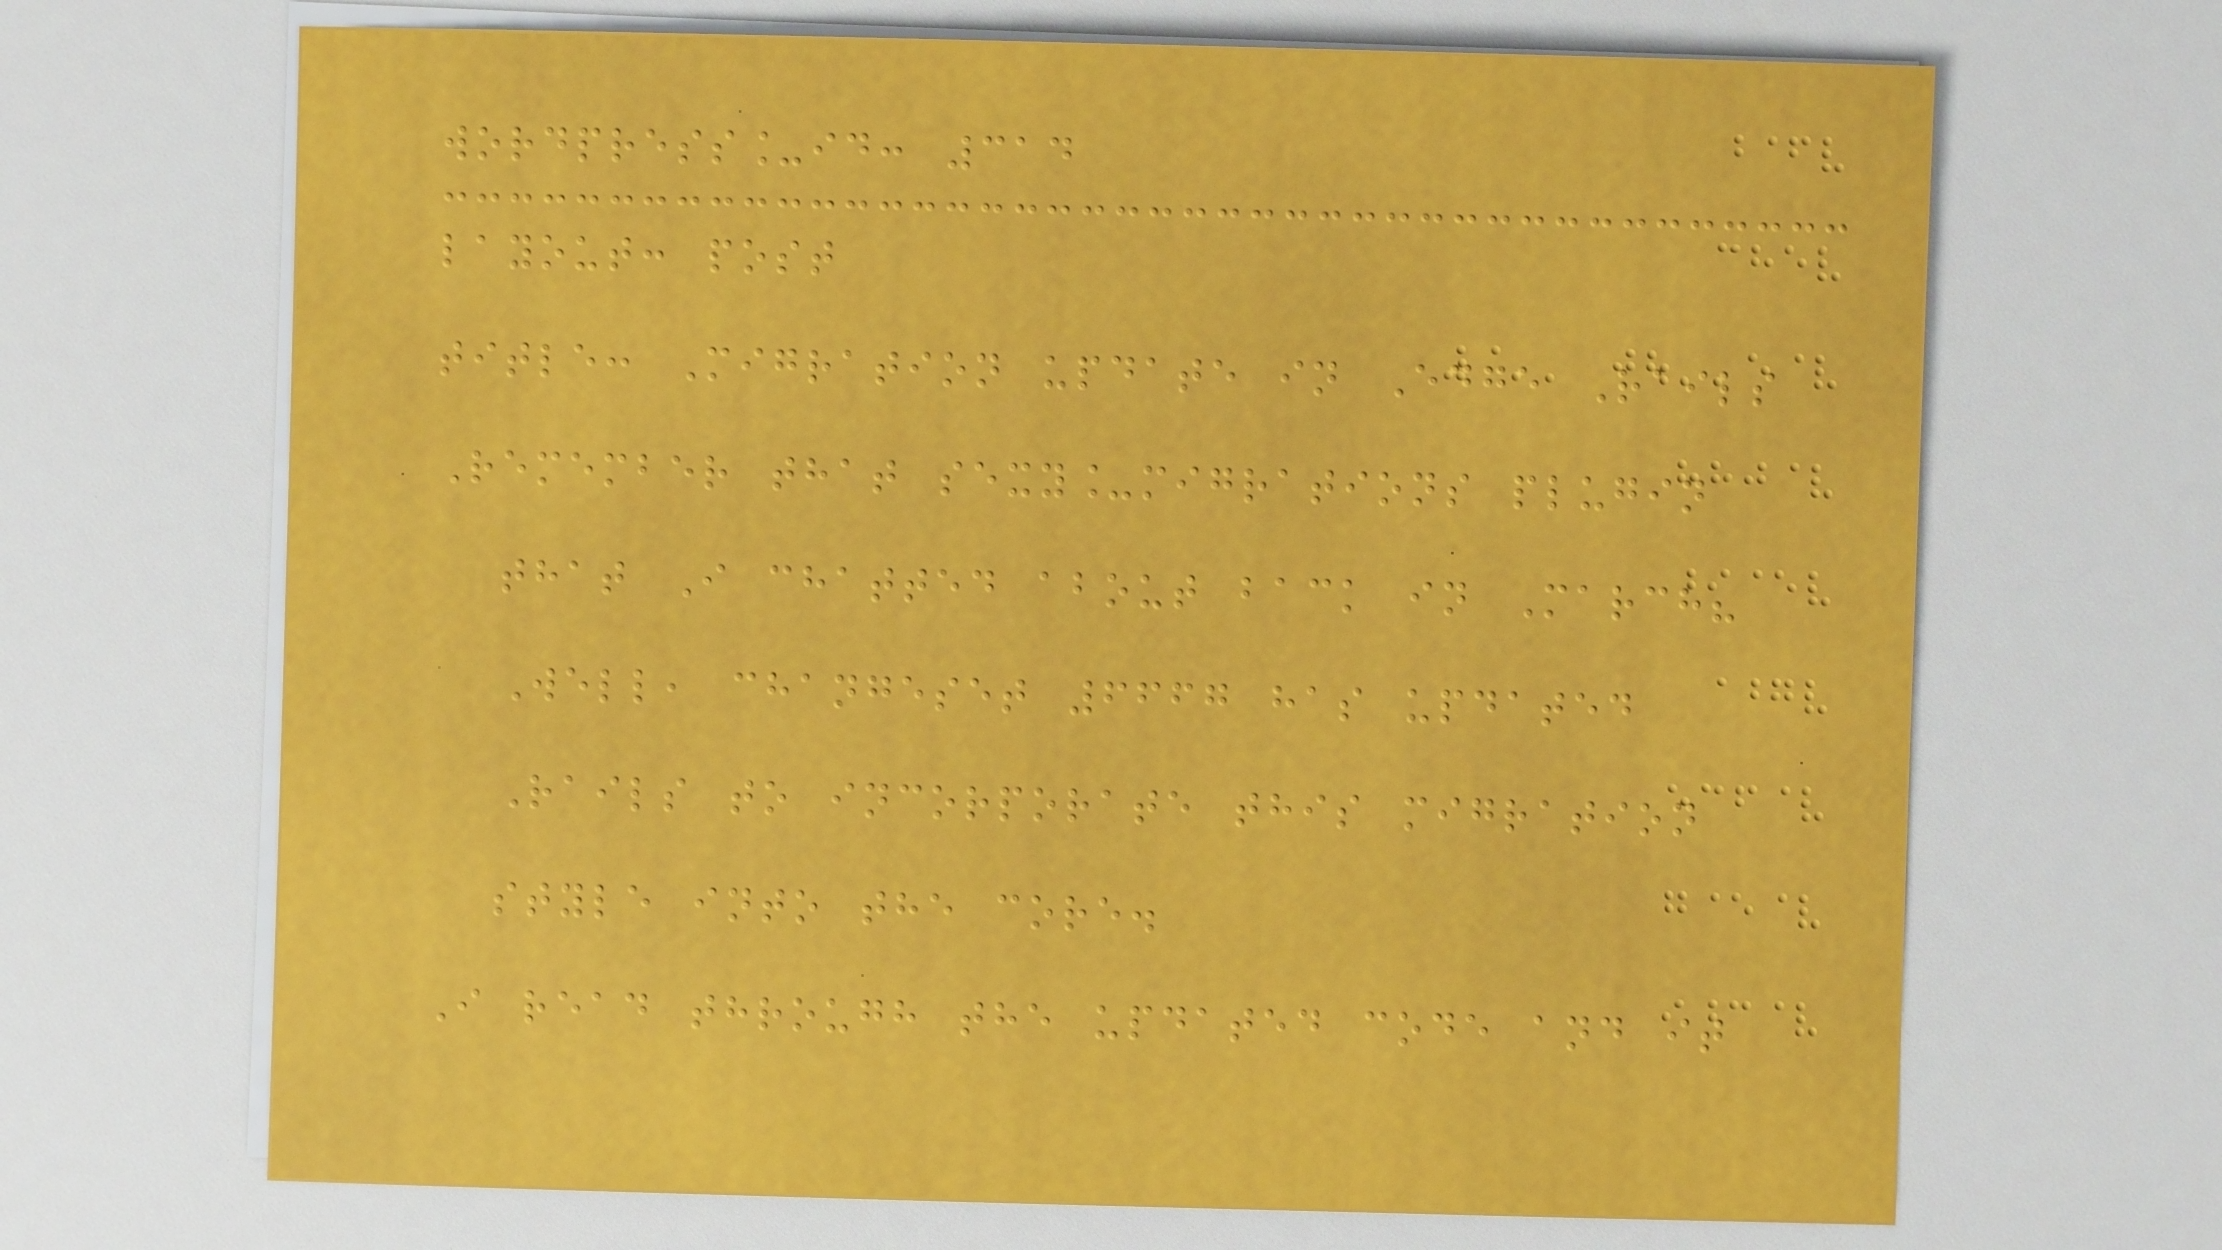wordpress_id: 314
layout: post
title: Migration update in Edge Rails
Remember that sexy_migrations plugin
that I chatted about back in March?
Well, changeset 6667 has updated
Rails to incorporate this migration
style into the core.
I read through the updated code and it
